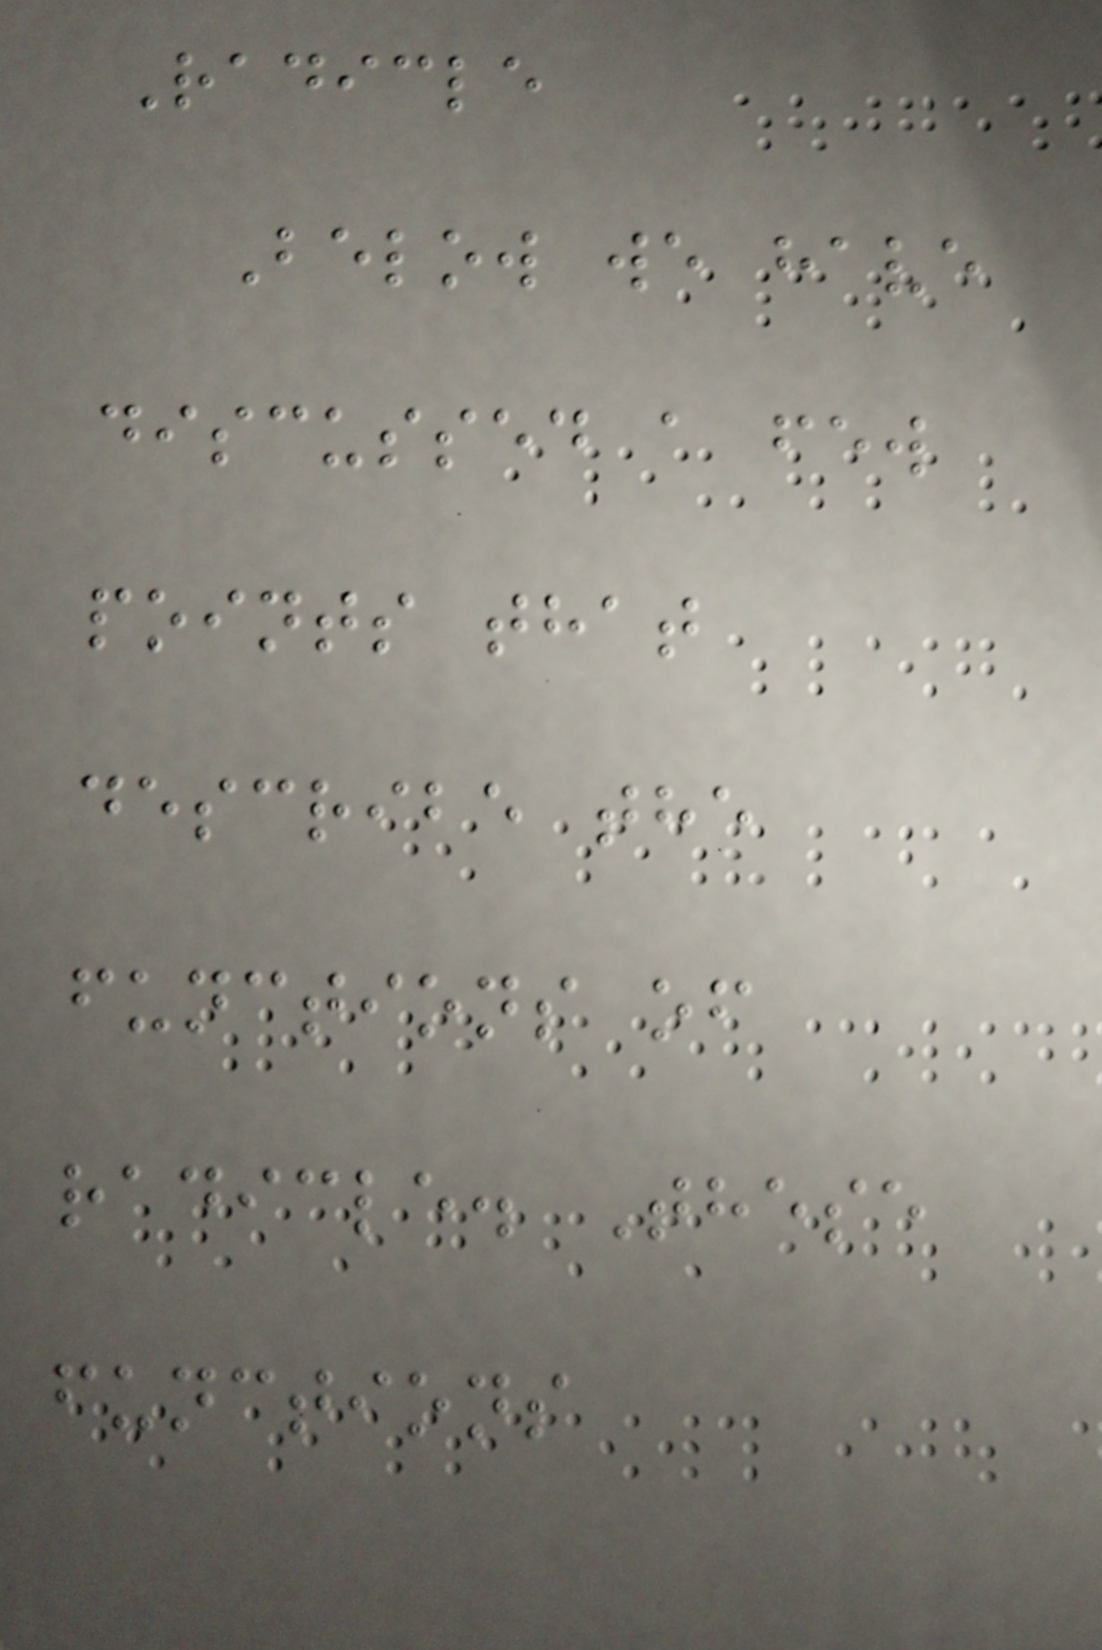Radicle
Below we have
discussed a few
points that
describe the
functions of
radicle. These
functions
